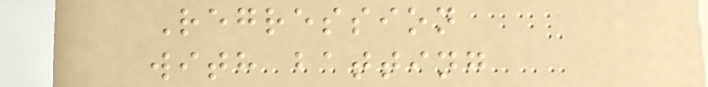Regression
with batting
